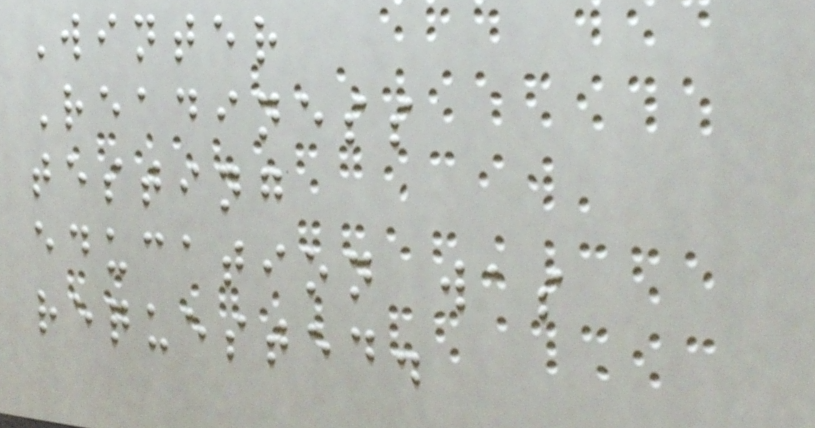Winter
Readiness
testing
education was
requested.
